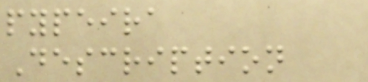pypeira
Description
